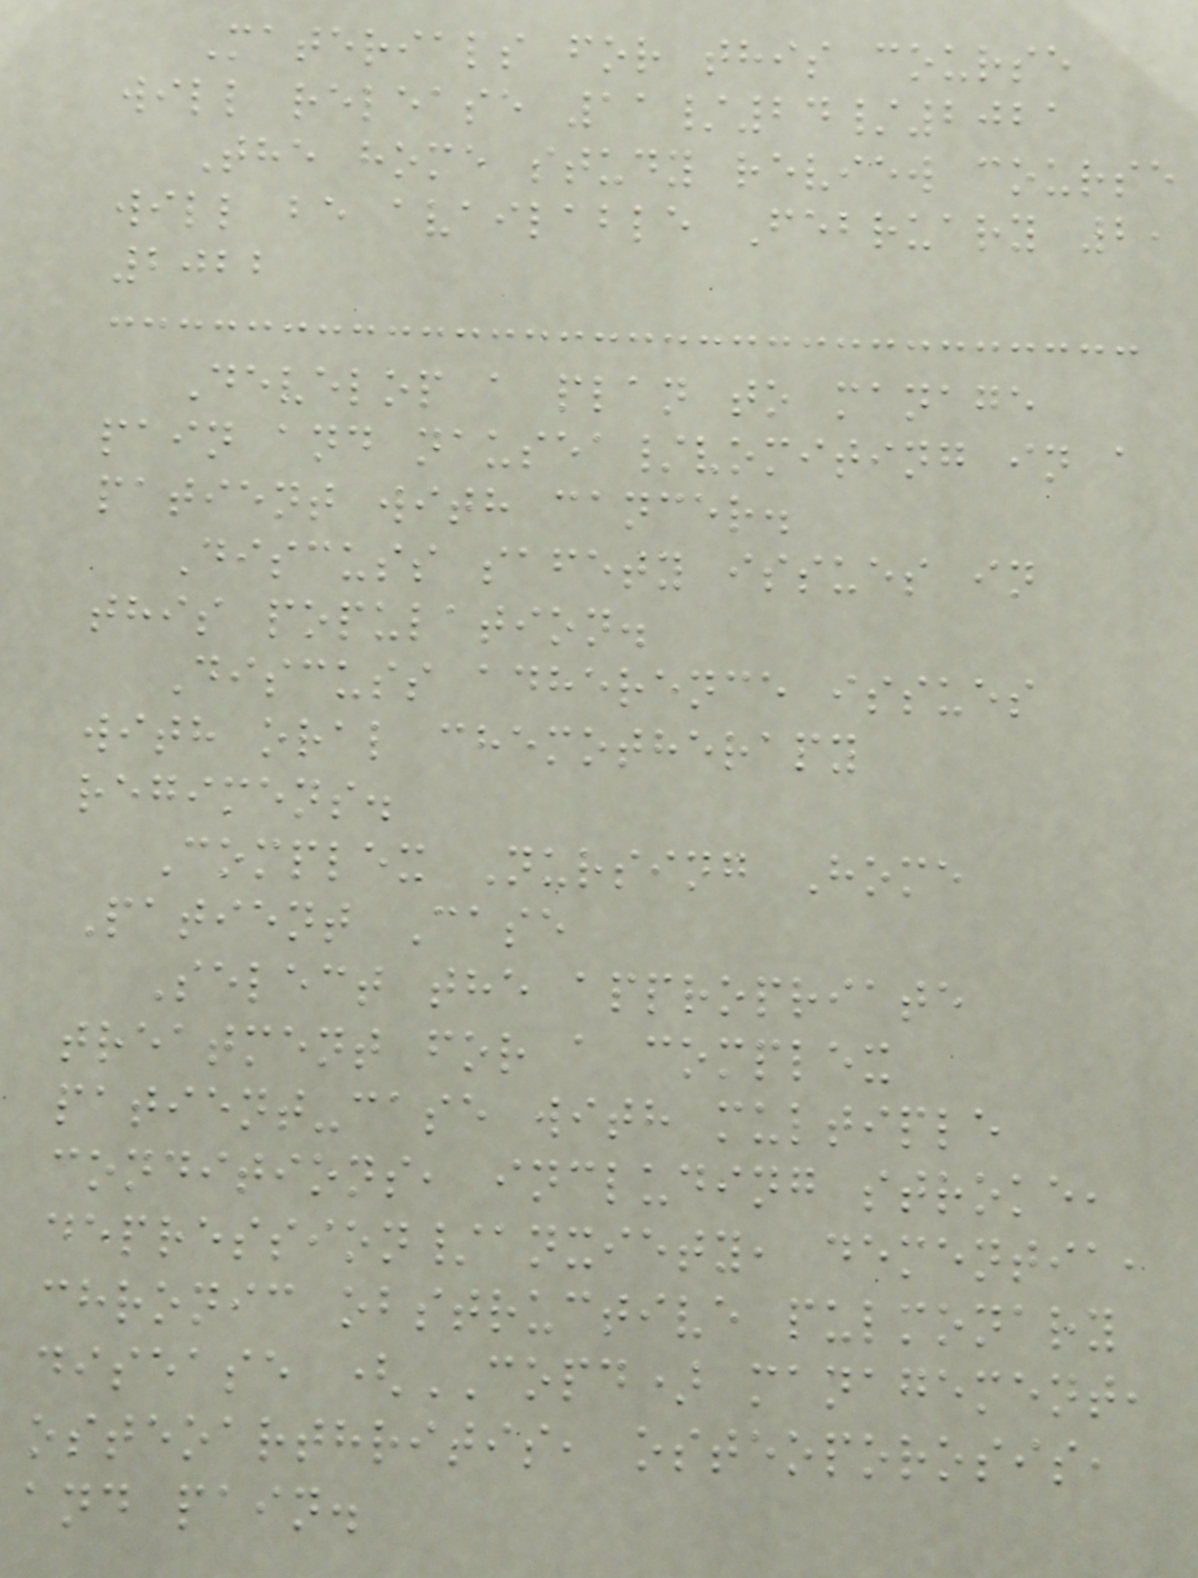Materials for this course
will release 11/24/2021
The home study review course
will be available February 2,
2022
Develop a plan to manage
pain and nausea/vomiting in a
patient with cancer.
Discuss safety issues in
this population.
Discuss adherence issues
with oral chemotherapy
regimens.
Complex Nursing Home
Patient Case
Select the appropriate
treatment for a complex
patient-case with multiple
conditions, including stroke,
depression/anxiety, dementia,
chronic obstructive pulmonary
disease (COPD) management,
osteoarthritis, osteoporosis,
and pain.
